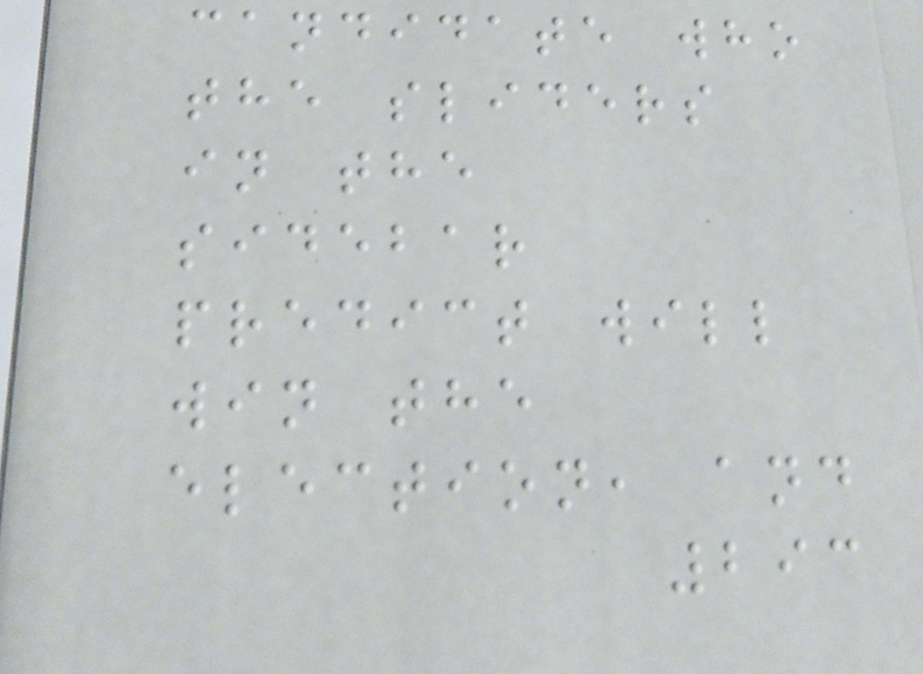candidate who
the sliders
in the
sidebar
predict will
win the
election, and
293
